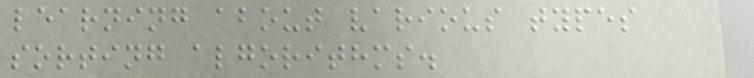learning about various types
sorting algorithms.
